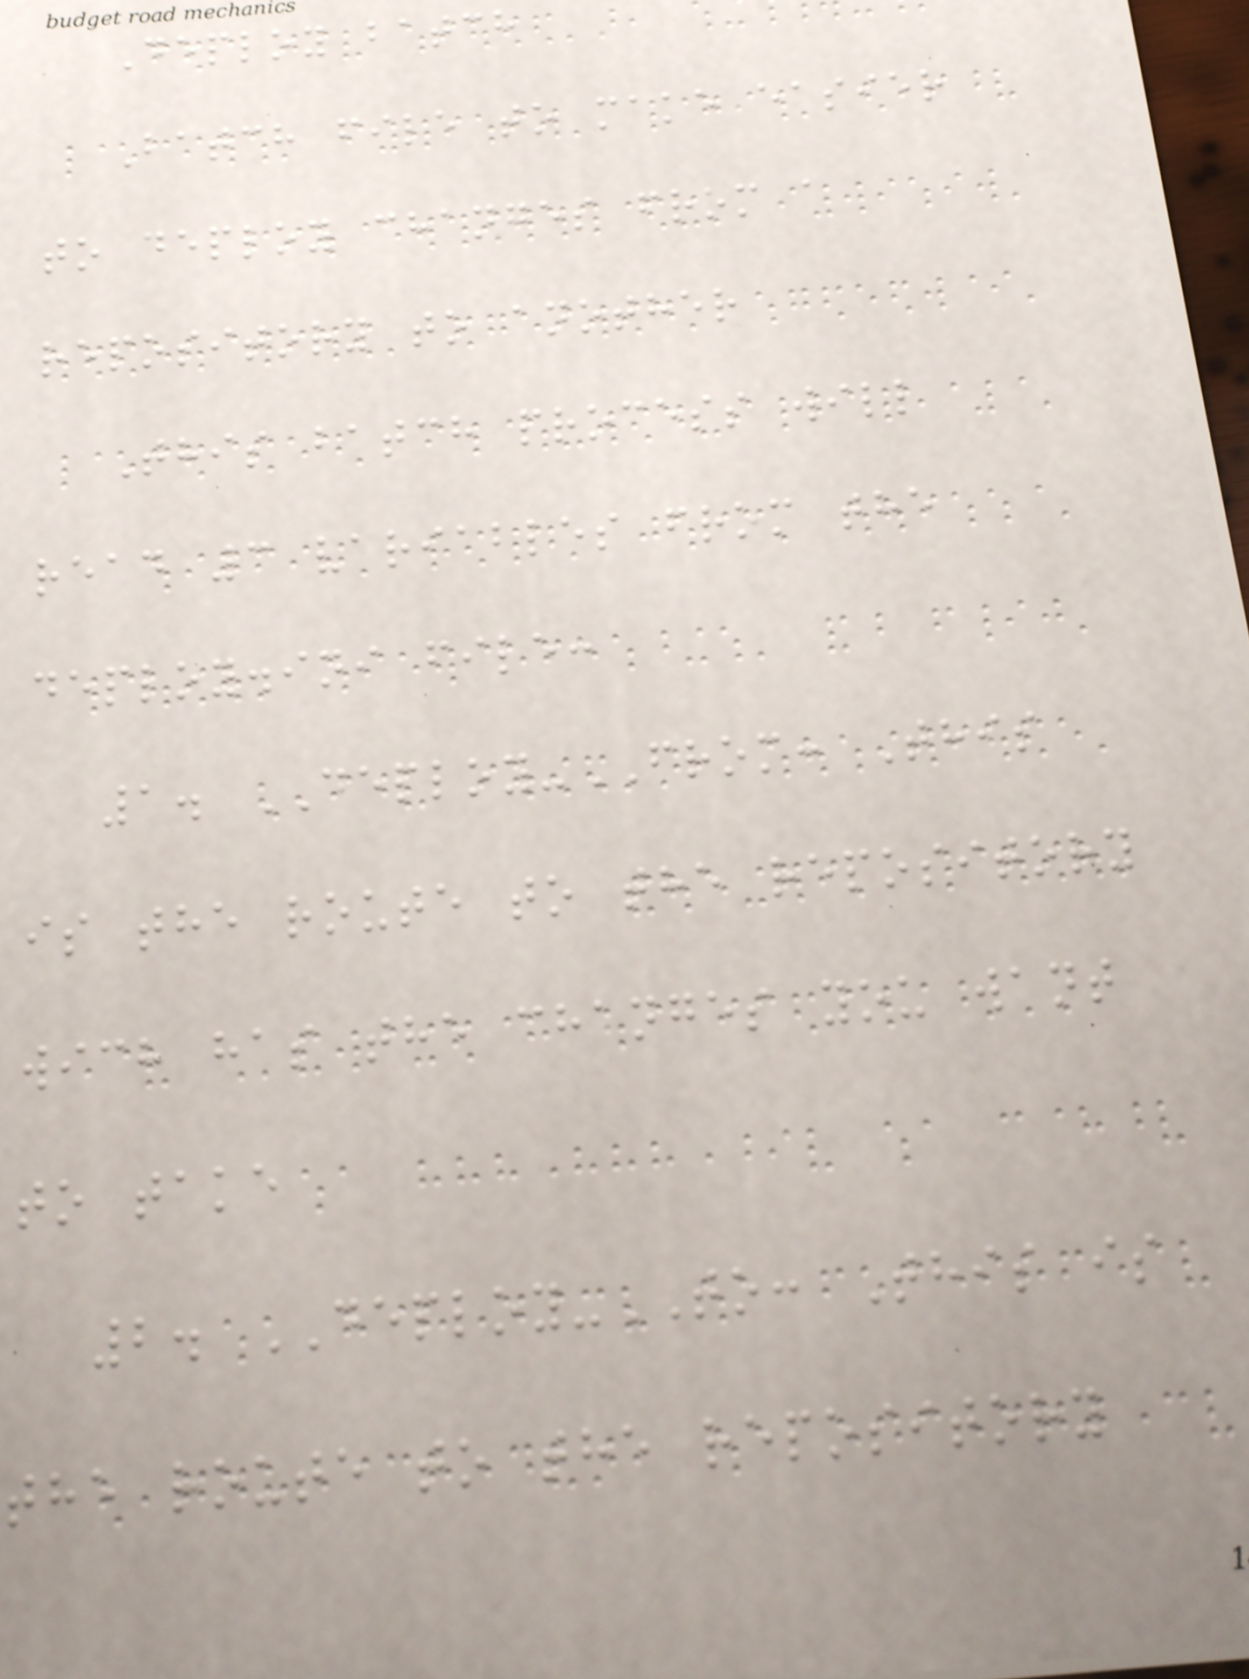Deploy batch
Batch file to make easier
to deploy changes from a
repository to another
This batch process will
read 3 variables from the
deploy.ini file:
1. DEPLOY-FROM: This
is the route to the repository
wich has the changes you want
to take
2. DEPLOY-TO: This is
the route to the repository
